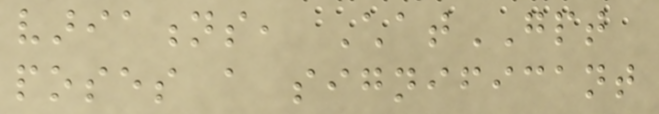variations, ChatGPT
poses a significant
